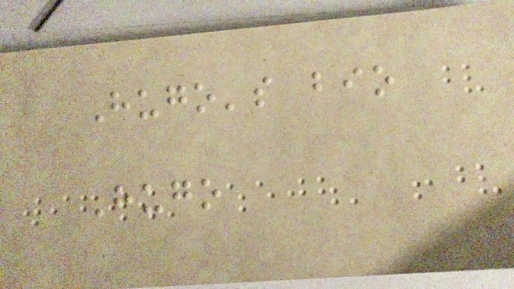Hugo's bio
Hugo
